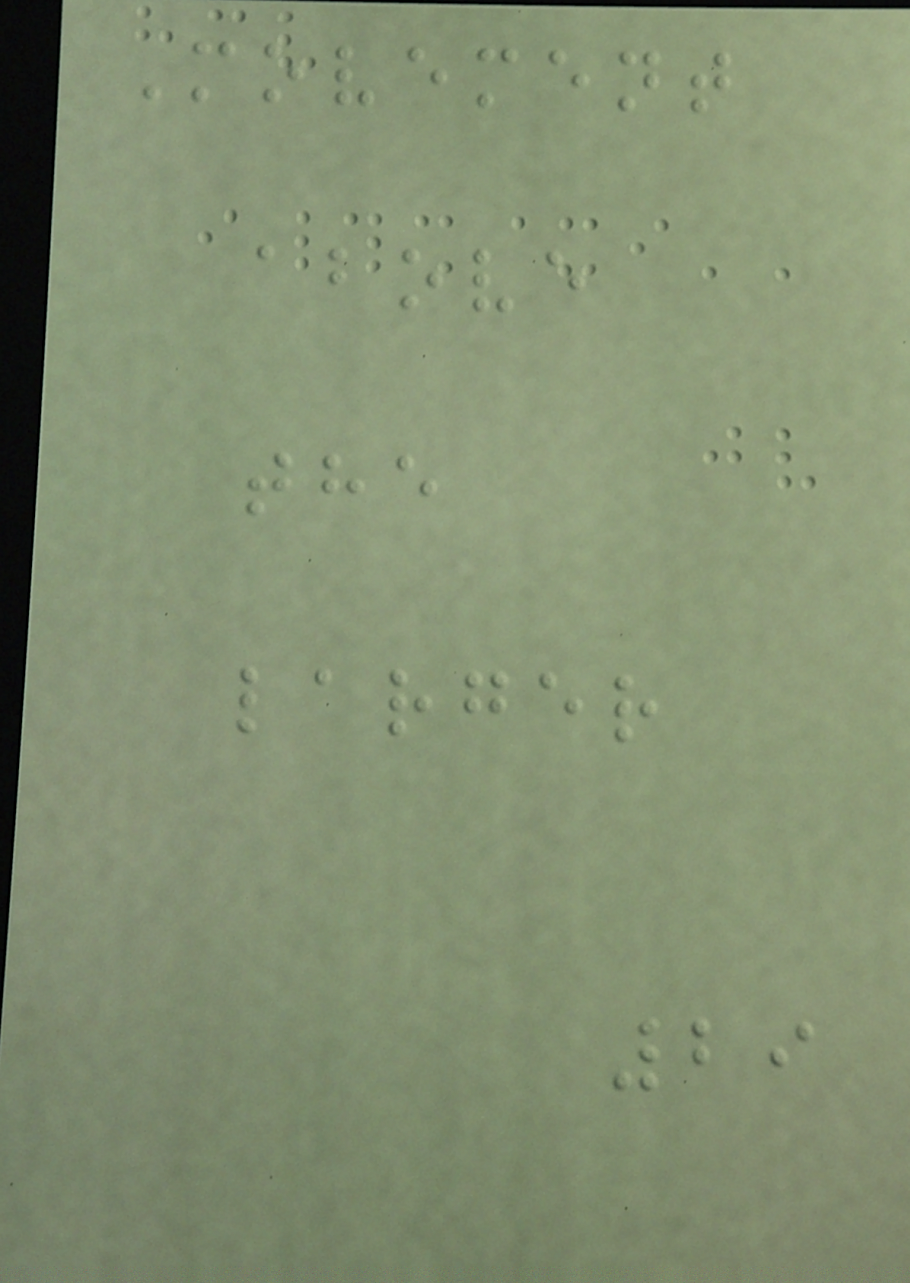Movement
above
the
larger
29
